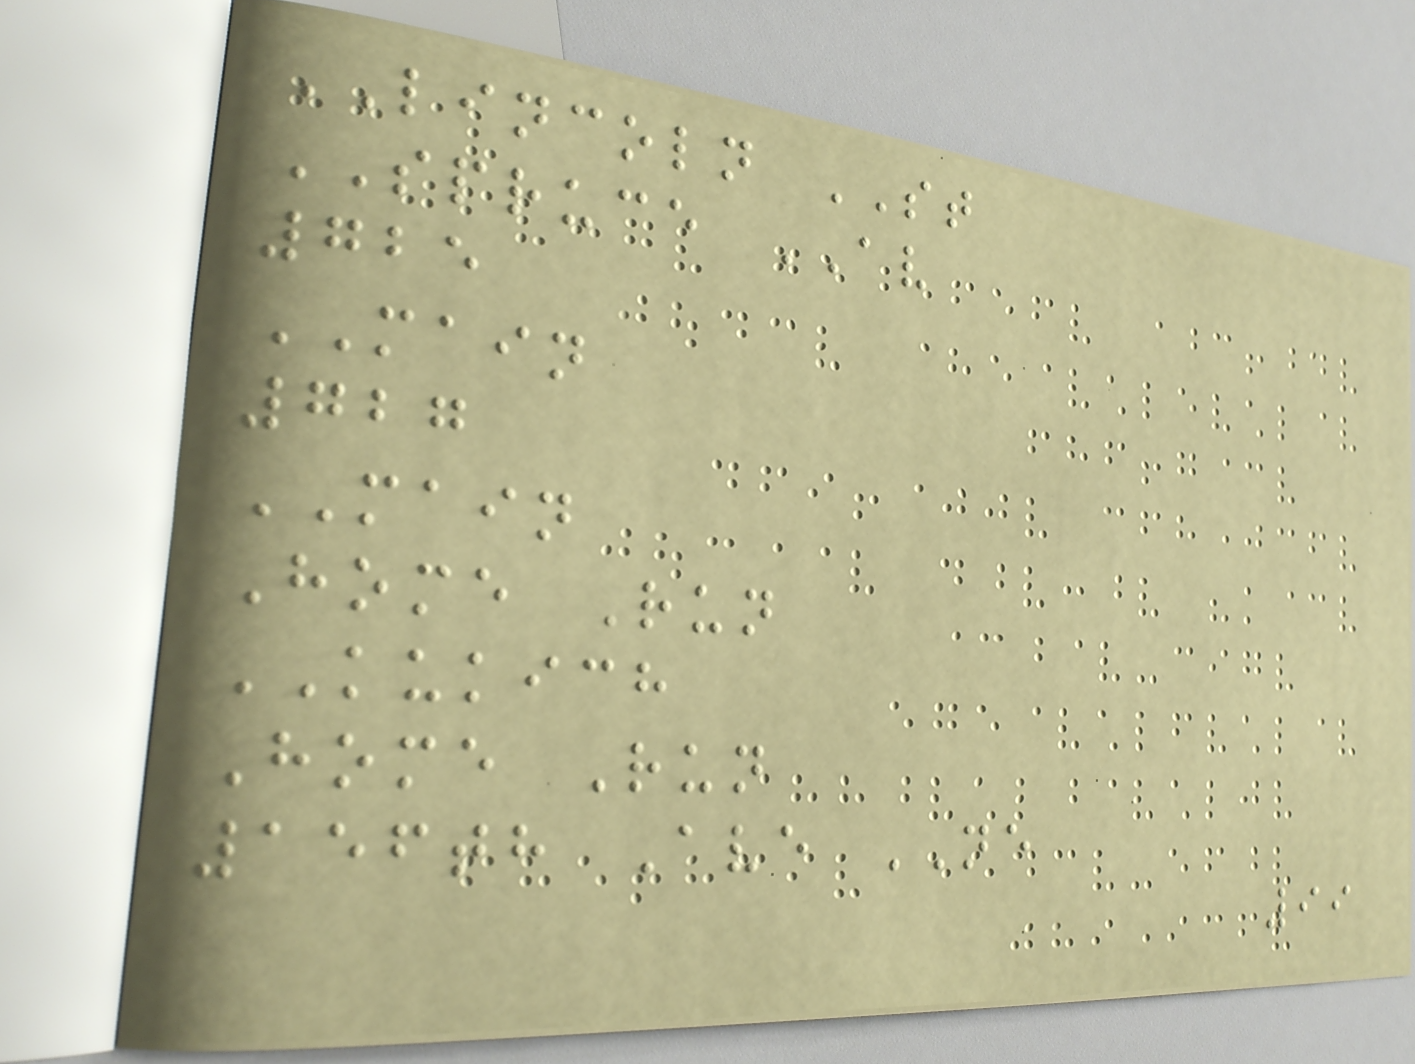LINCOLN ST
SPRUCE AV
725
MAIN
727
MAIN
Home Run
KUKICH
Home Run
156th Ave NE
99
